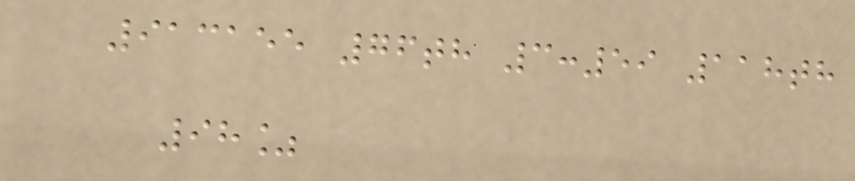913155 76th 3:59 118th
98%
